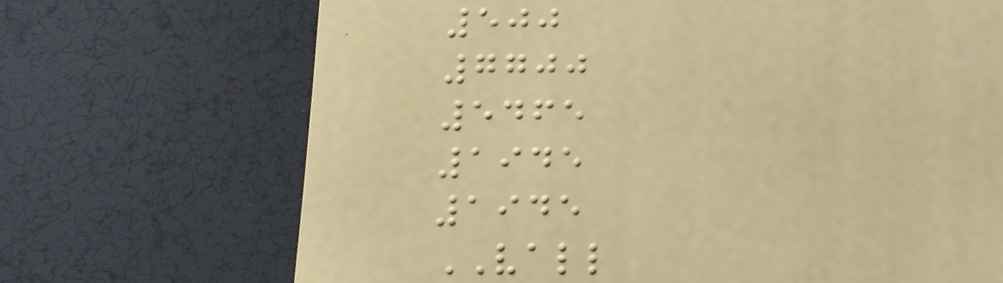500
7700
5465
1945
1945
VALL
